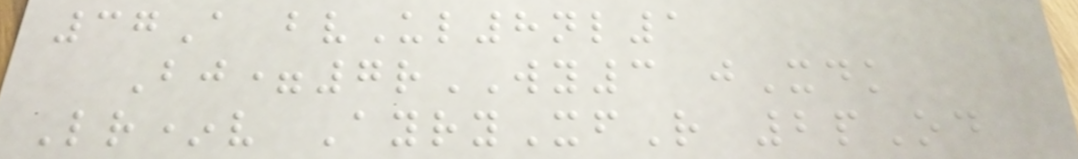37A bvUl8nl1
Bj=7rWY3 jXdk
Lr*v AyryXfR 2pOd
